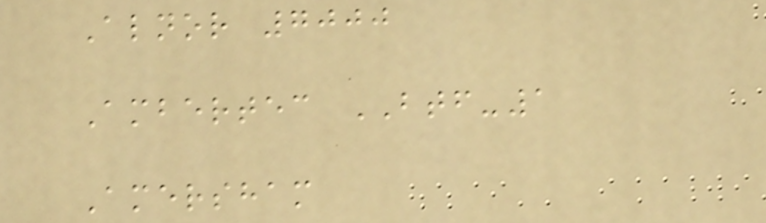Alnor 7000
Ambertec BTF-1
Amersham
